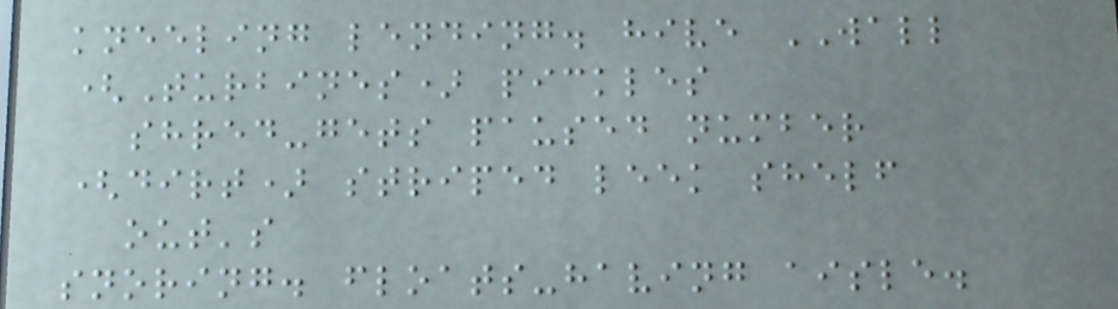kneeling lending. hive WALL
(Turbines) pickles
shred-gets paused number
(dirt) striped leek shelf
out's
snoring. floats-having aisle.
